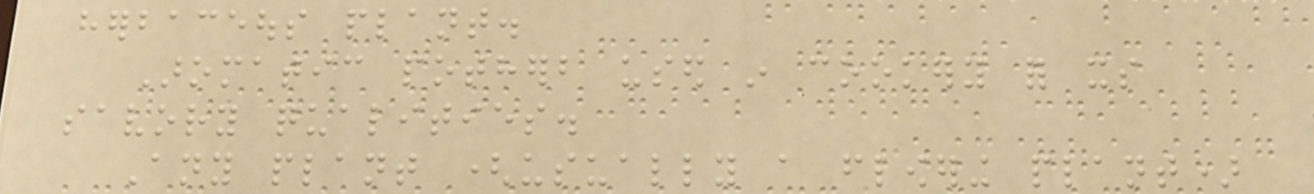herbaceous plant.
Aromatic potherb used in cookery for its
savory qualities.
Any plant (usually a flowering plant)
